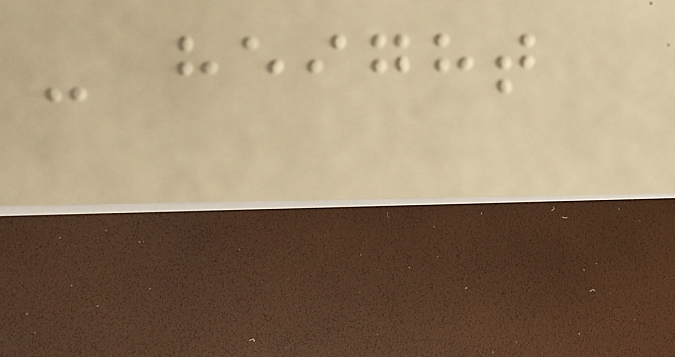- height
